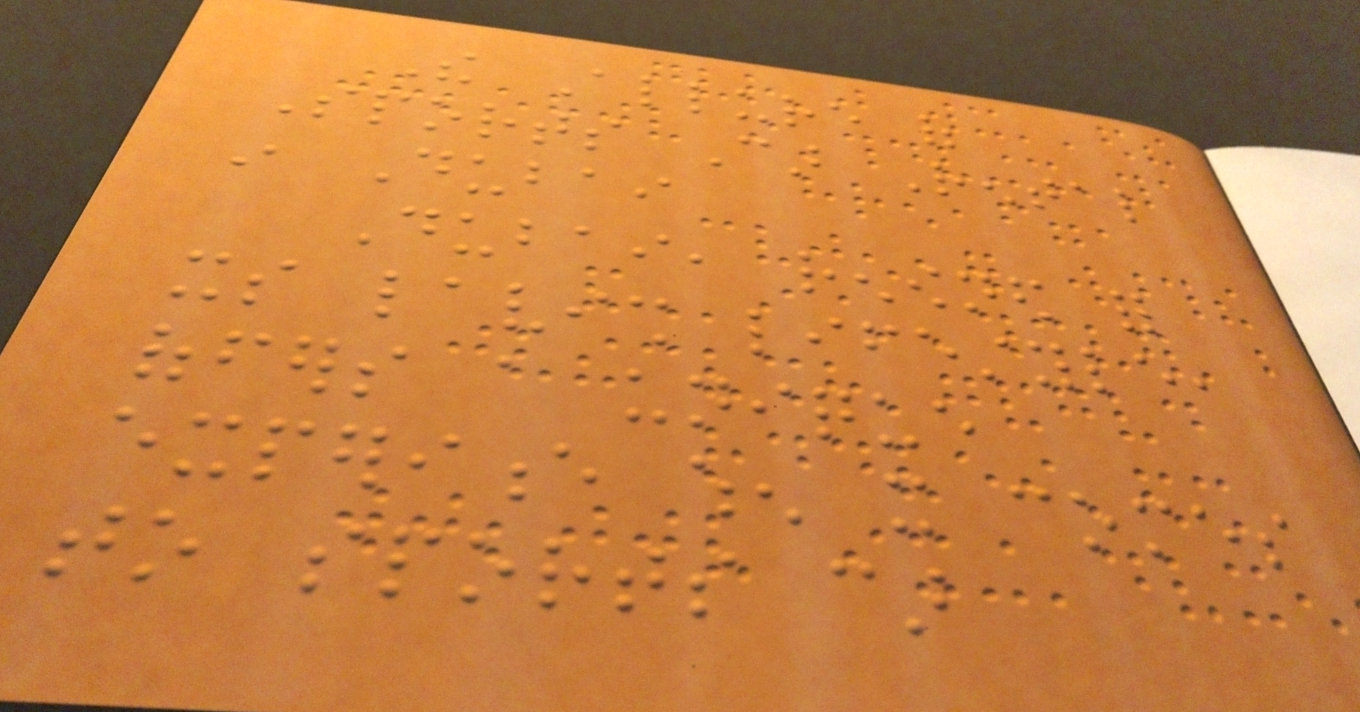The Allure of
Sports Car Rental
in Dubai
Dubai, renowned for
its lavish lifestyle,
offers a unique
experience when it comes
to sports car
